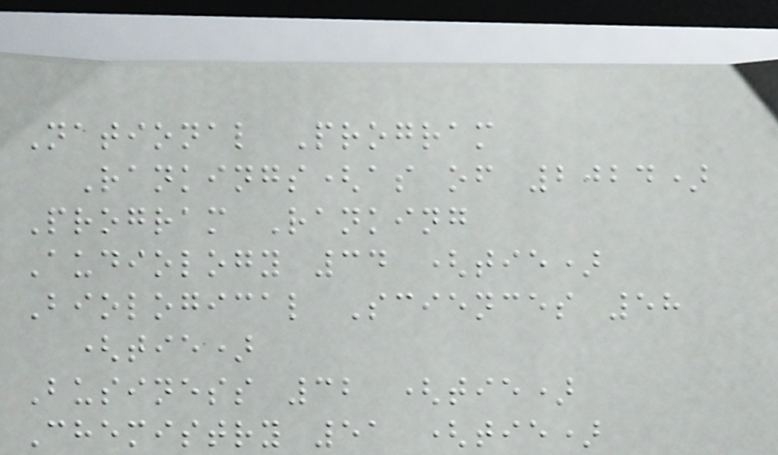National Program
Rankings(as of 2024)
Program Ranking
Audiology 34 (tie)
Biological Sciences 58
(tie)
Business 32 (tie)
Chemistry 51 (tie)
